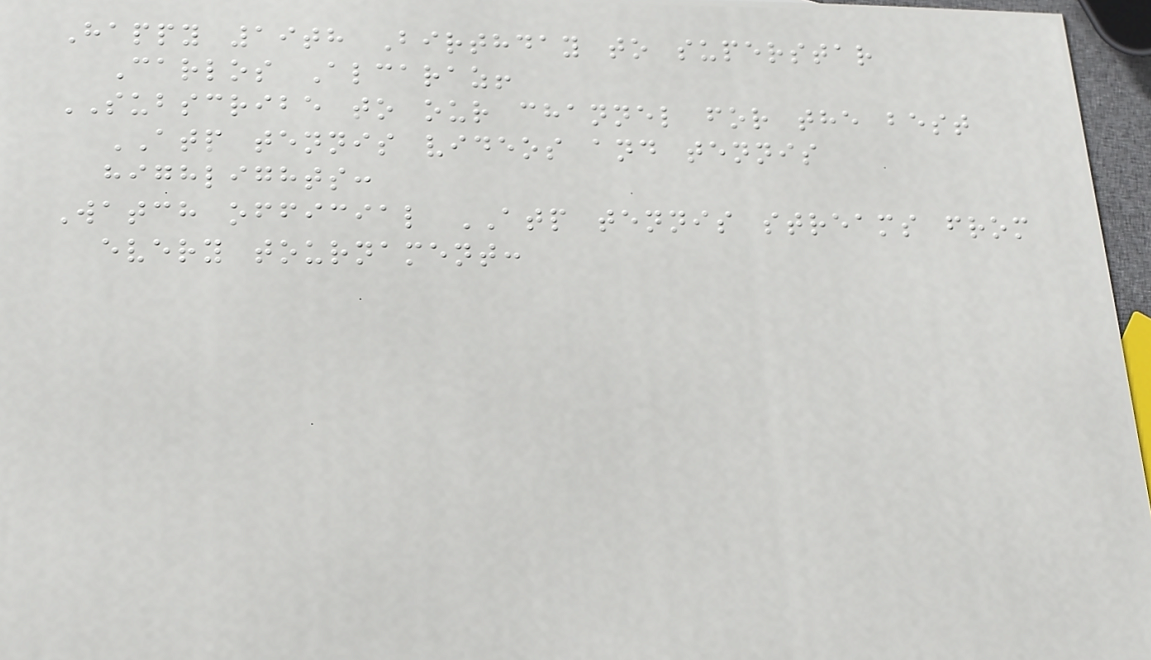Happy 19th Birthday to superstar
Carlos Alcaraz!
SUBSCRIBE to our channel for the best
ATP tennis videos and tennis
highlights:
Watch official ATP tennis streams from
every tournament:
